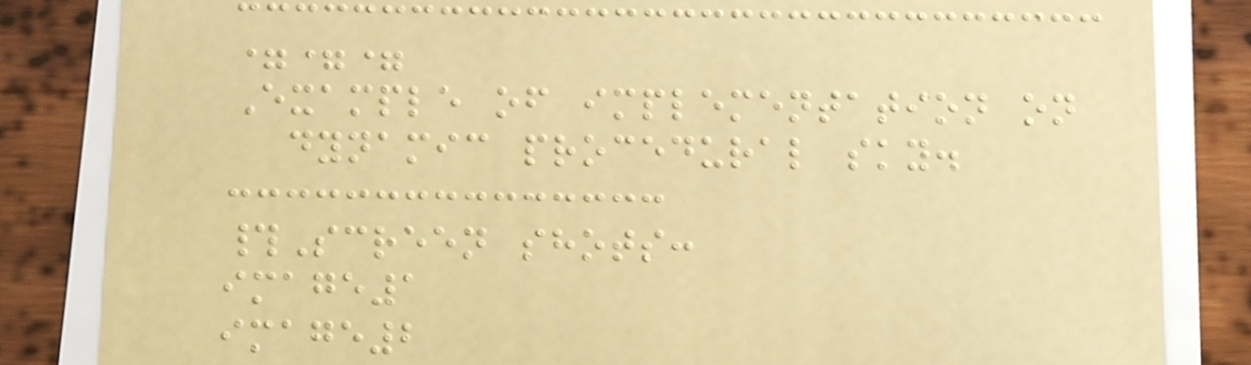===
Example of implementation on
dynamic procedural sky.
#Screen shots:
image1
image2
